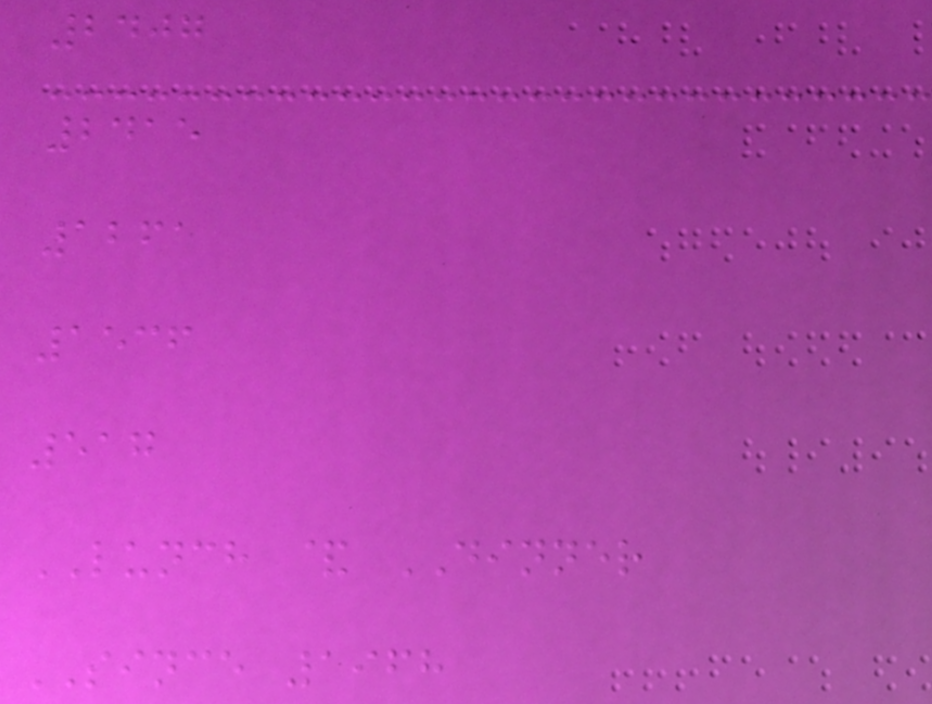2407
2415
1261
1536
517
LUNCH & DINNER
SINCE 1968
